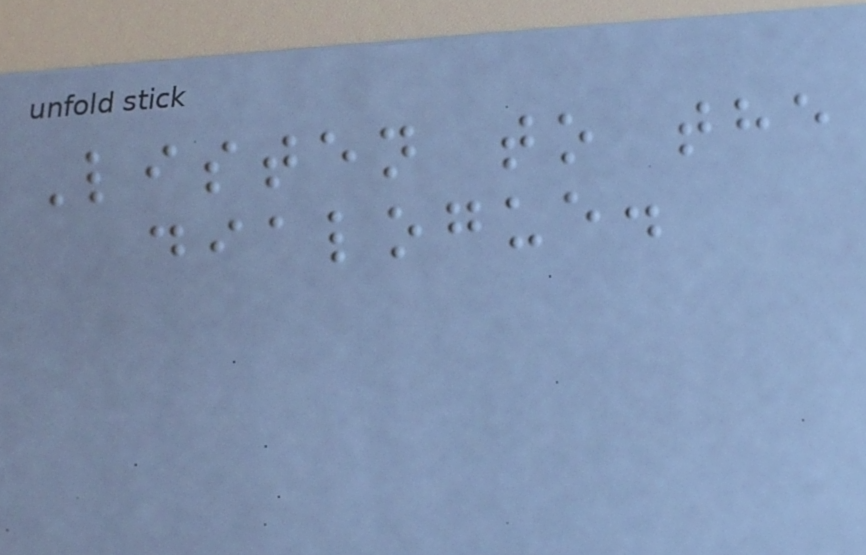Listen to the
dialogue.
